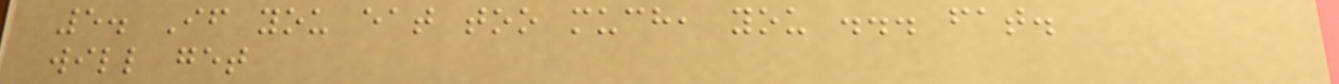5. If you eat too much, you ... fat.
will get
